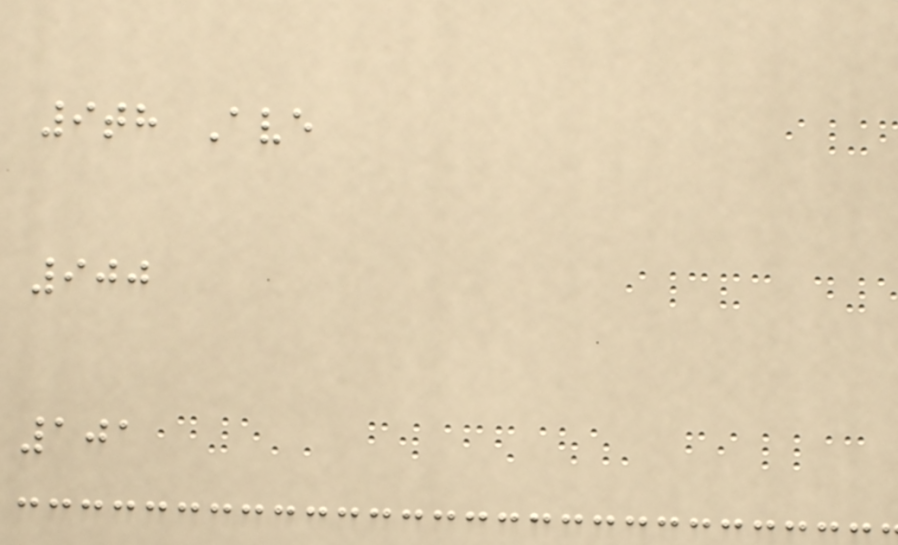9th Ave
900
101
